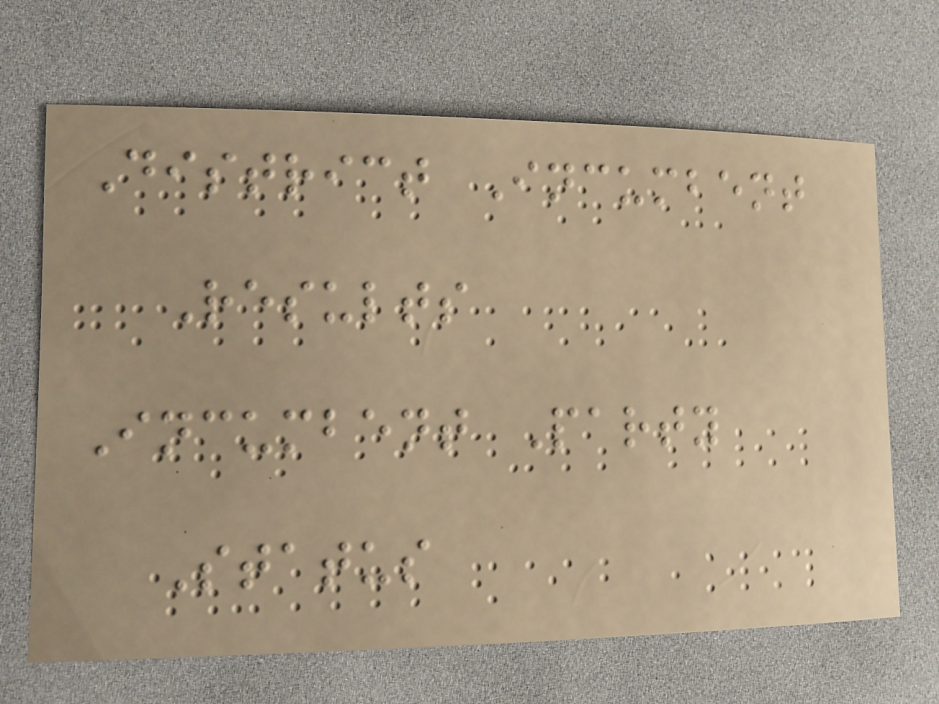District Incumbent
Results
Incumbent Party
Status
